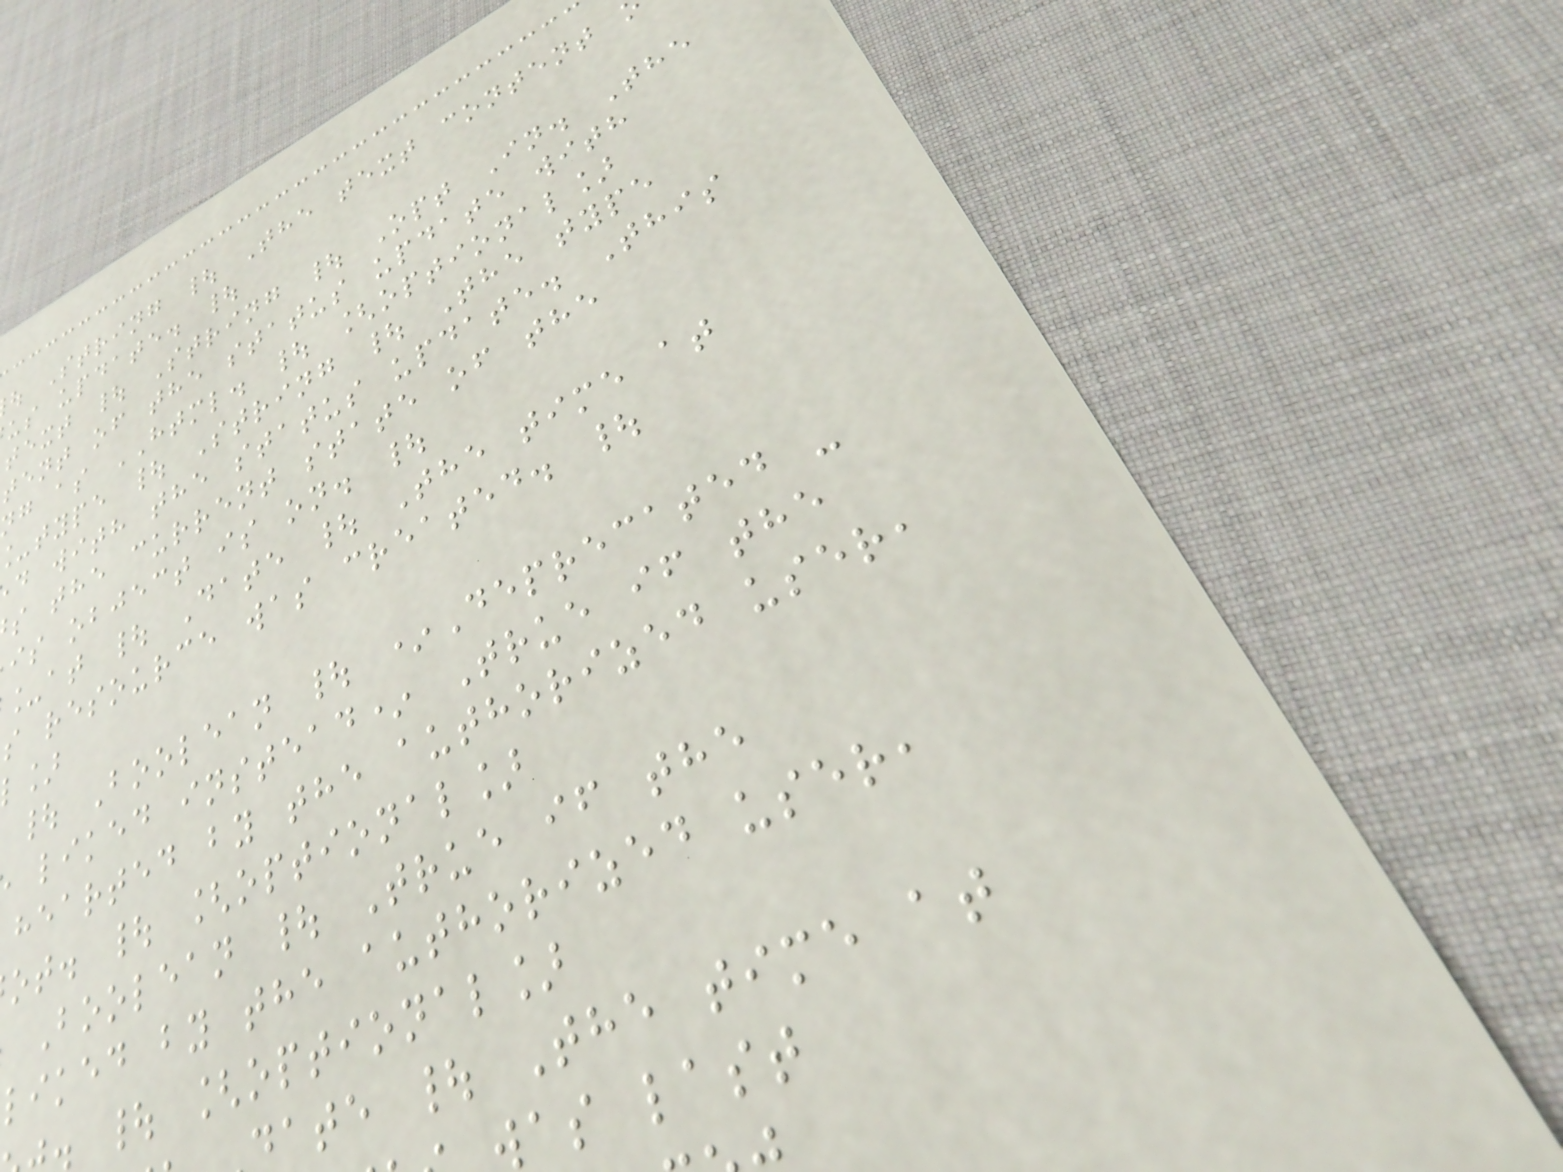String | The text content
us update. |
text | String | Opt In. The
tent of the status update with
g as HTML. | [optional]
type | String | The type
d with the status update. This
s the current state of the
is object is on. |
_at | Date | The time at
s resource was created. |
| Boolean | *Deprecated -
liked instead* True if the
hearted by the authorized user,
ot. | [optional]
Boolean | True if the
liked by the authorized user,
| [optional]
ate | The time at
